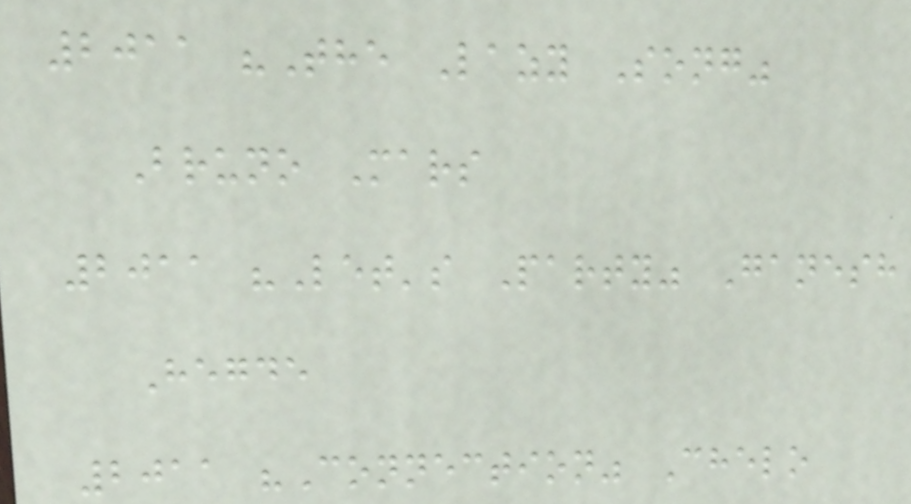2011 "The Lazy Song"
Bruno Mars
2011 "Let's Party" Ganesh
Hegde
2011 "Connection" Chelo
